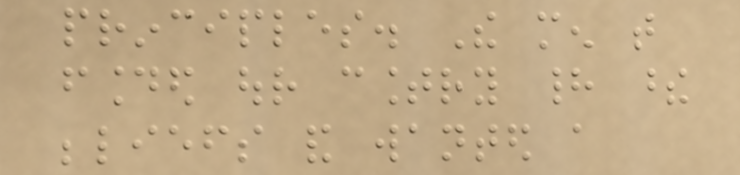principles. The men that
founded our country had these
beliefs and wanted a
